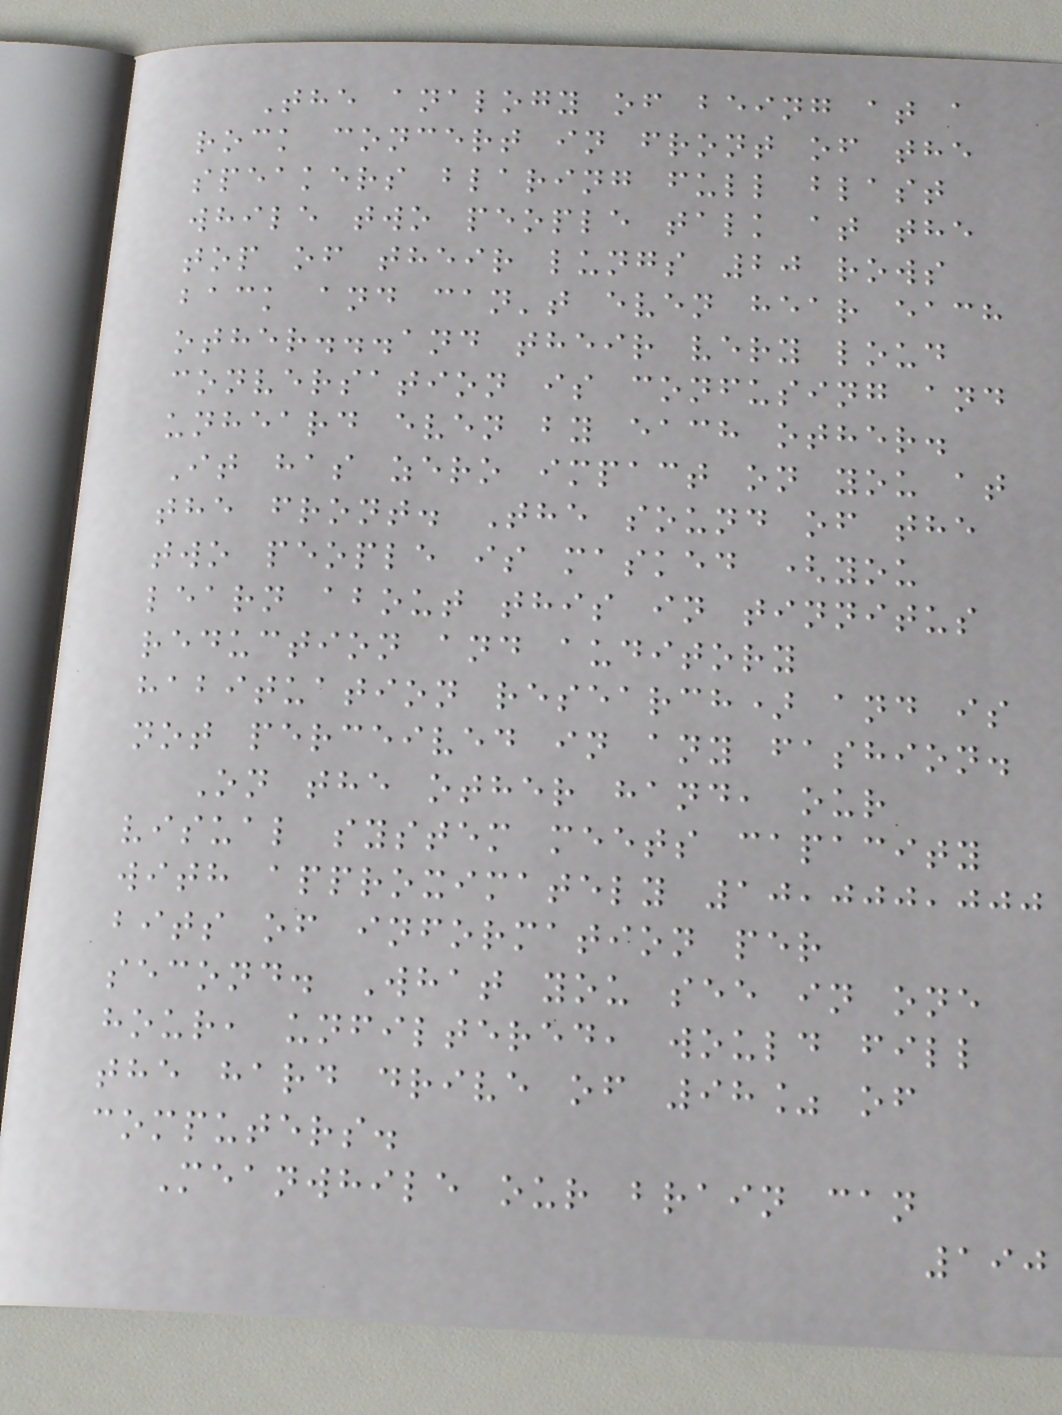The analogy of being at a
rock concert in front of the
speakers blaring full blast
while two people talk at the
top of their lungs 20 rows
back and can't even hear each
other...and their very loud
conversation is confusing and
unheard even by each other.
It has zero impact on you at
the front. The sound of the
two people is masked (you
learn about this in tinnitus
reduction and auditory
habituation research) and is
not perceived in any fashion.
On the other hand, our
visual system meets capacity
with approximately 10,000,000
bits of information per
second. What you see in one
hour, unfiltered, would fill
the hard drive of 98% of
computers.
Meanwhile our brain can
190
